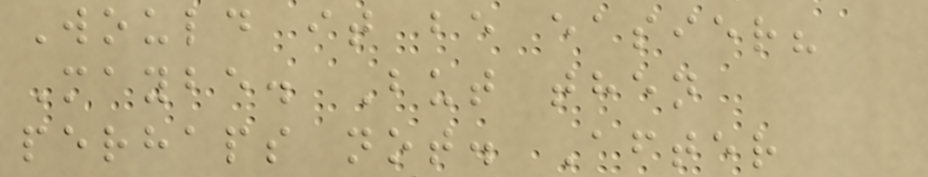Would it be easier?
Maybe. But then
perhaps not. After
